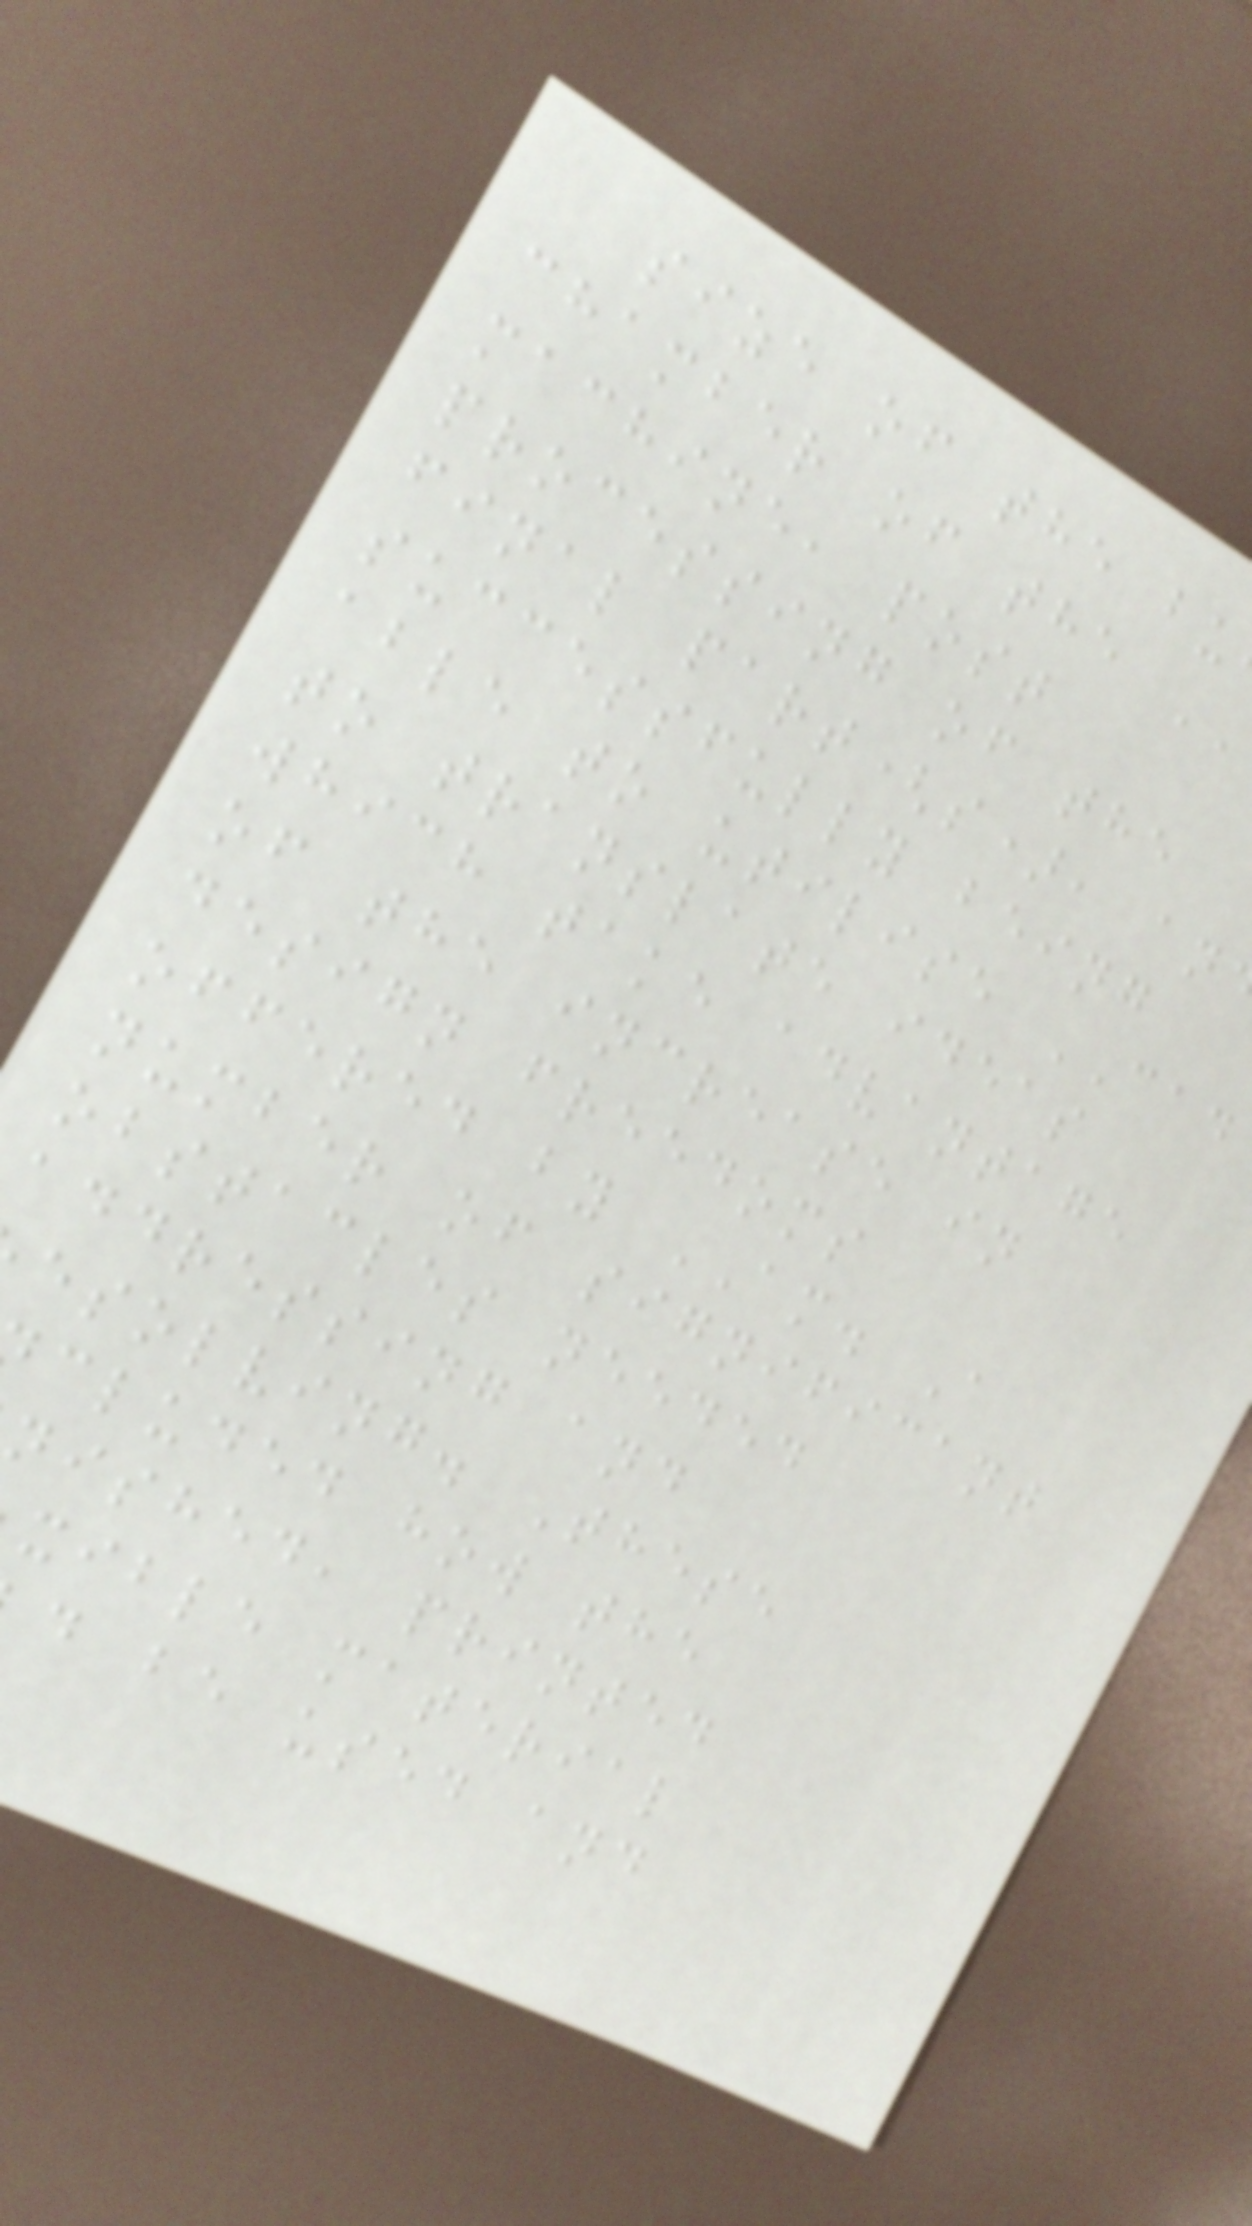size of the bu
chamber of the
machine, post
processing of the
final part(s), an
successfully being
able to utilise CAD
to translate ideas
which take advantage
of the increase in
design freedoms
offered by AM. A
number of significant
obstacles needed
addressing and
esolving. These
cluded how the
nished, printed
xible material
d be used and
